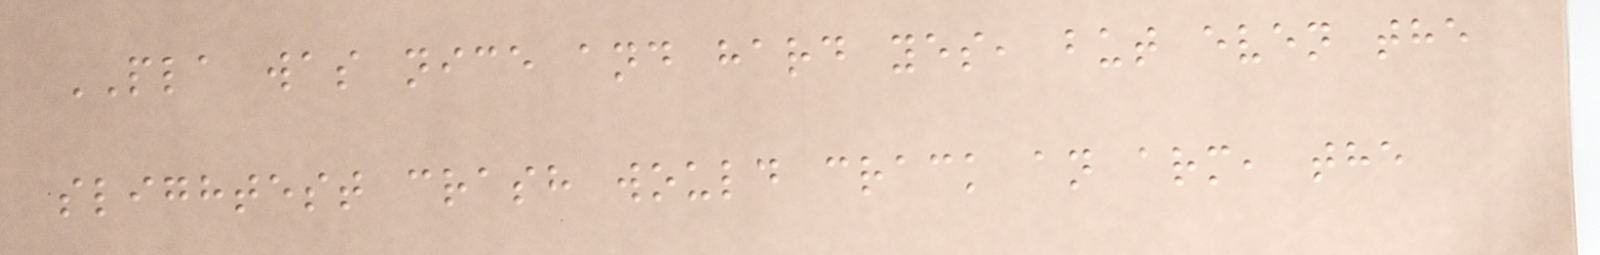PLA was nice and hard yes, but even the
slightest crash would crack an arm, the
